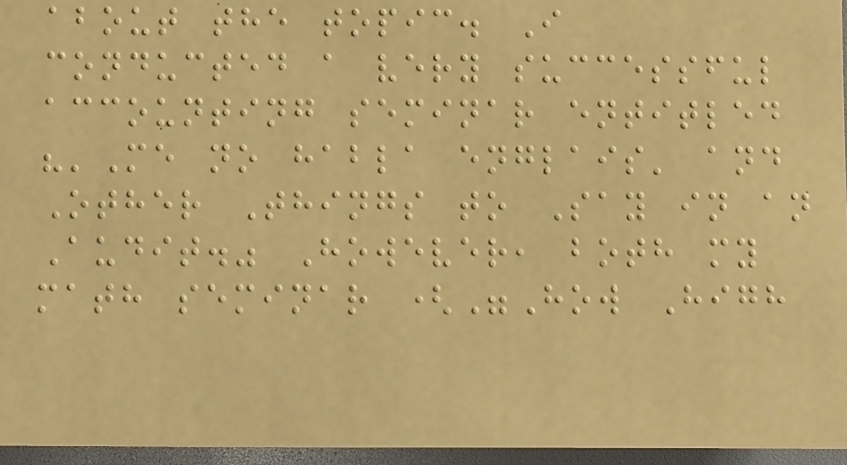about the topic. I
conducted a very successful
accounting seminar entitled
"'Me no habla englais' and
Other Things to Say in an
Audit." However, both my
math seminar ("How High
